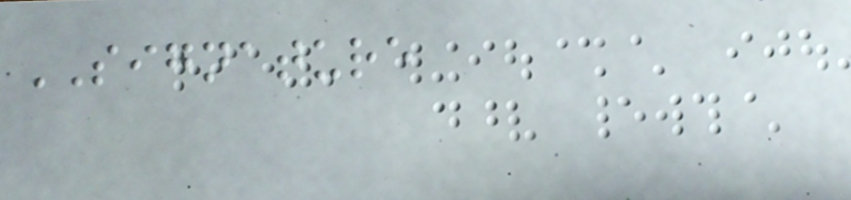SIGNATURE
